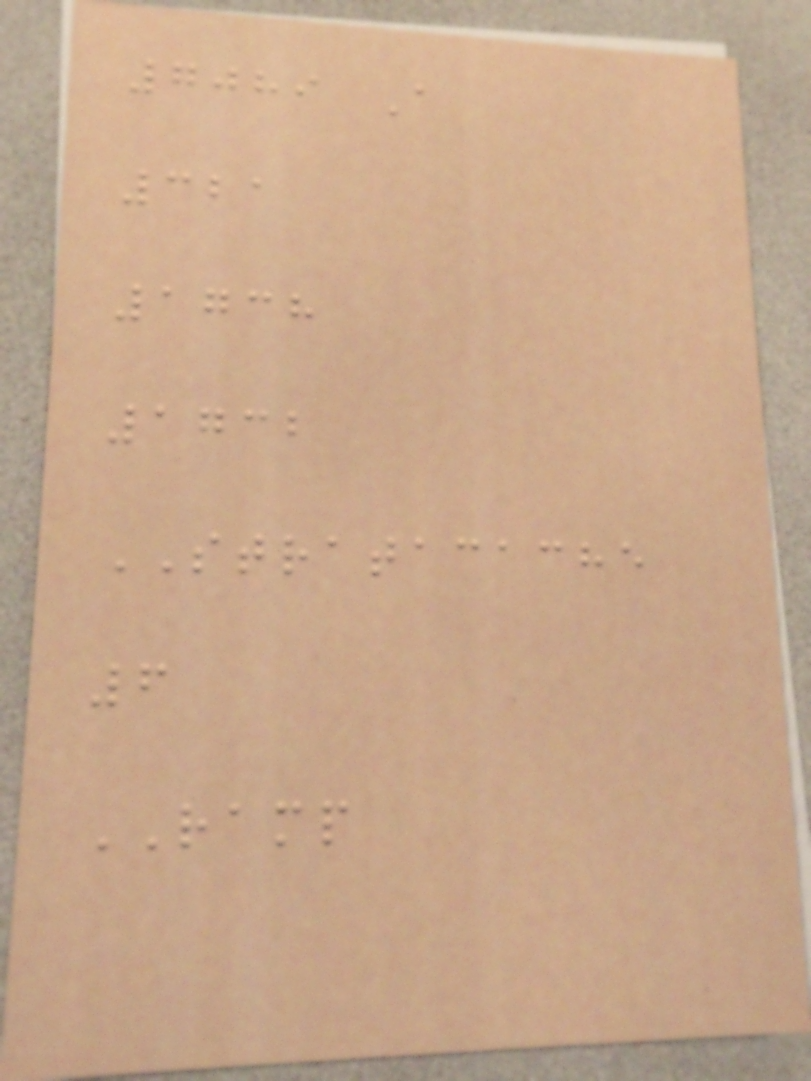7089 A
321
1738
1732
STRATACACHE
6
RAMP
